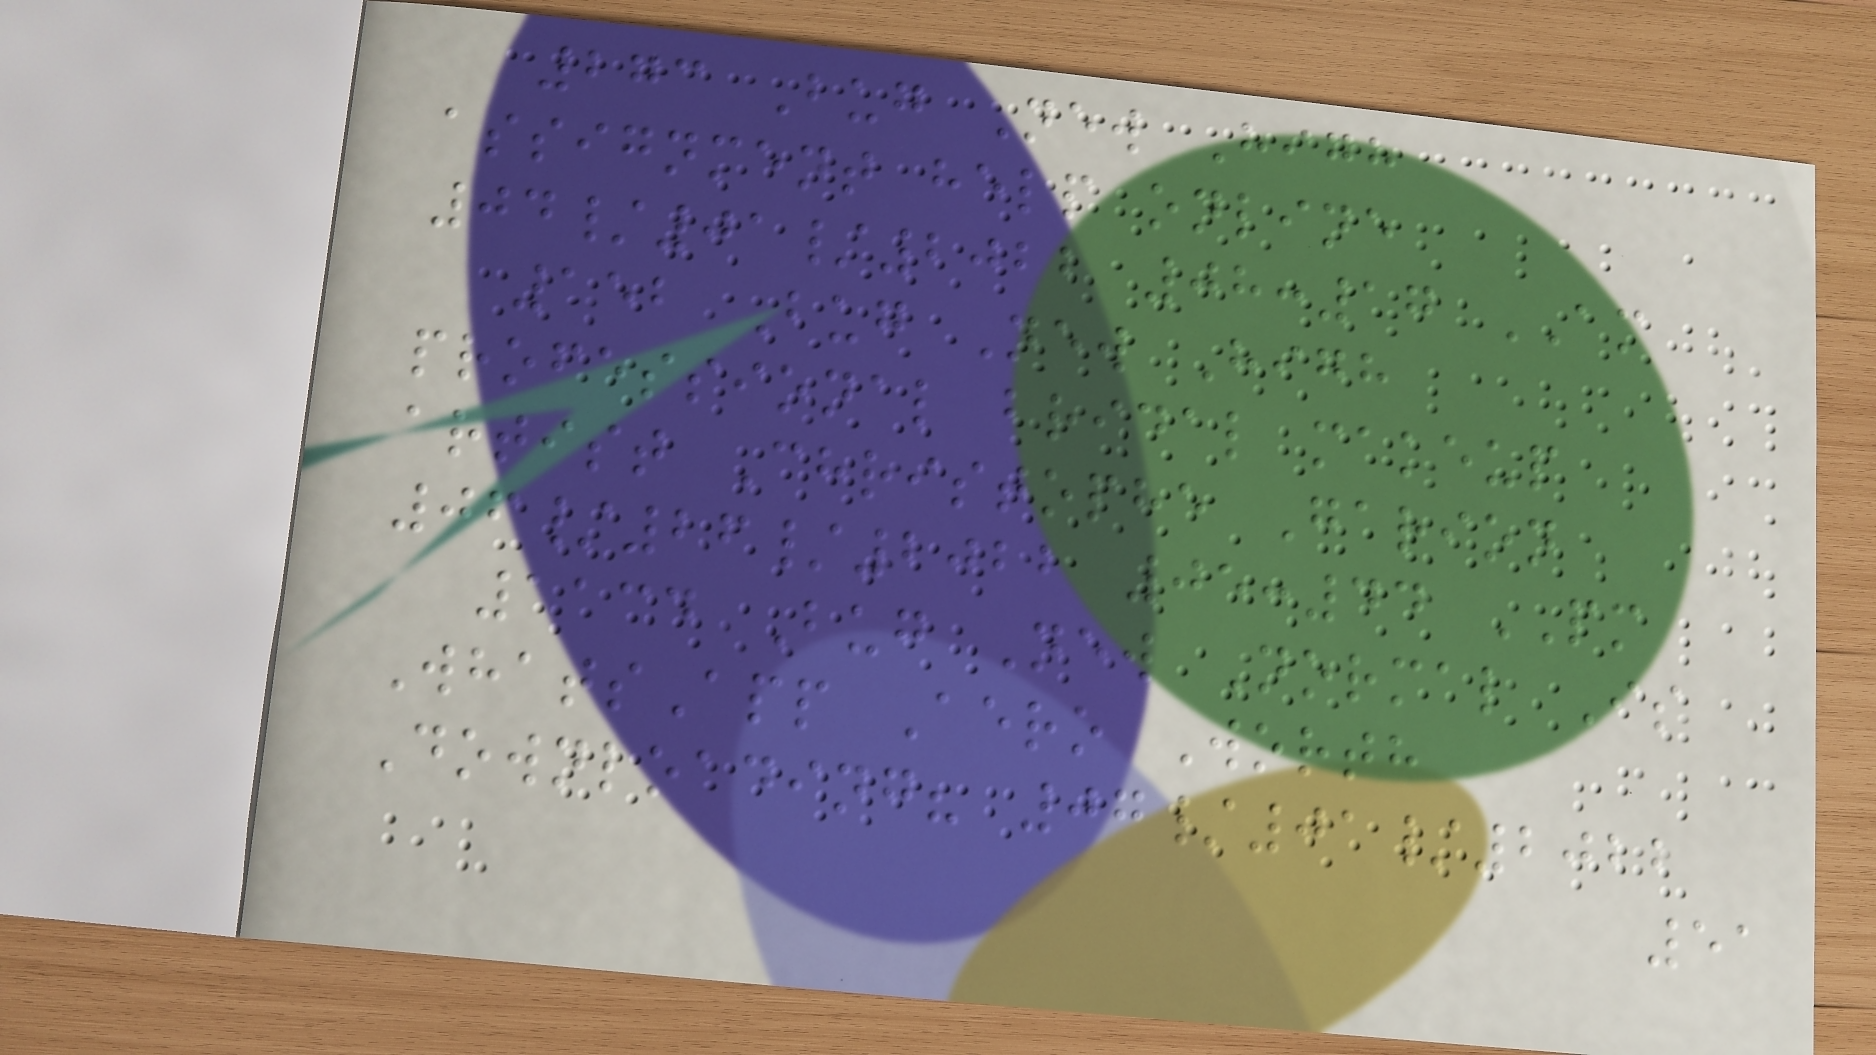273 Bug New High
assignment help online
04/01/2022 08:17 AM
152 Bug New High
professional bridal makeup
artist Christophe Garion
06/26/2022 05:44 PM
1134 Bug New Normal Is
WhatsApp Aero Worth
Downloading? 07/01/2022
51
